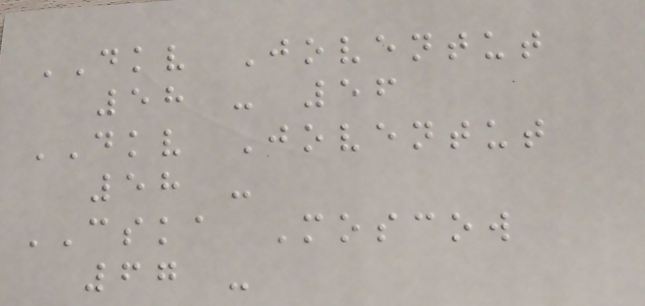DKV Joventut
58 - 56
DKV Joventut
58 -
CSKA Moscow
67 -
